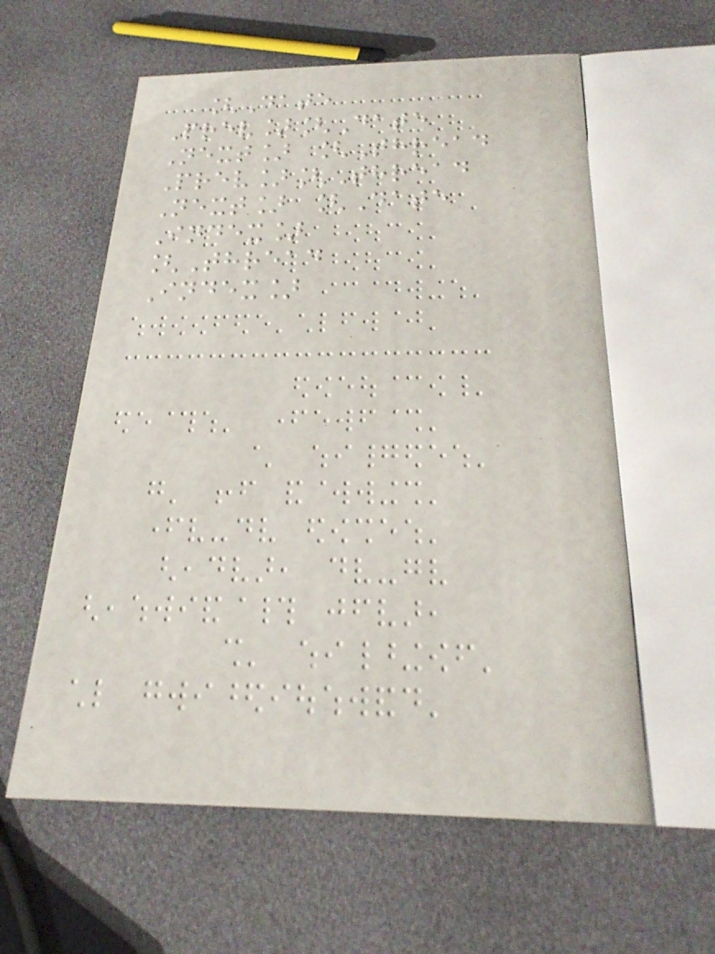[Date
Prev][Date
Next] [Thread
Prev][Thread
Next] [Date
Index]
[Thread
Index]
